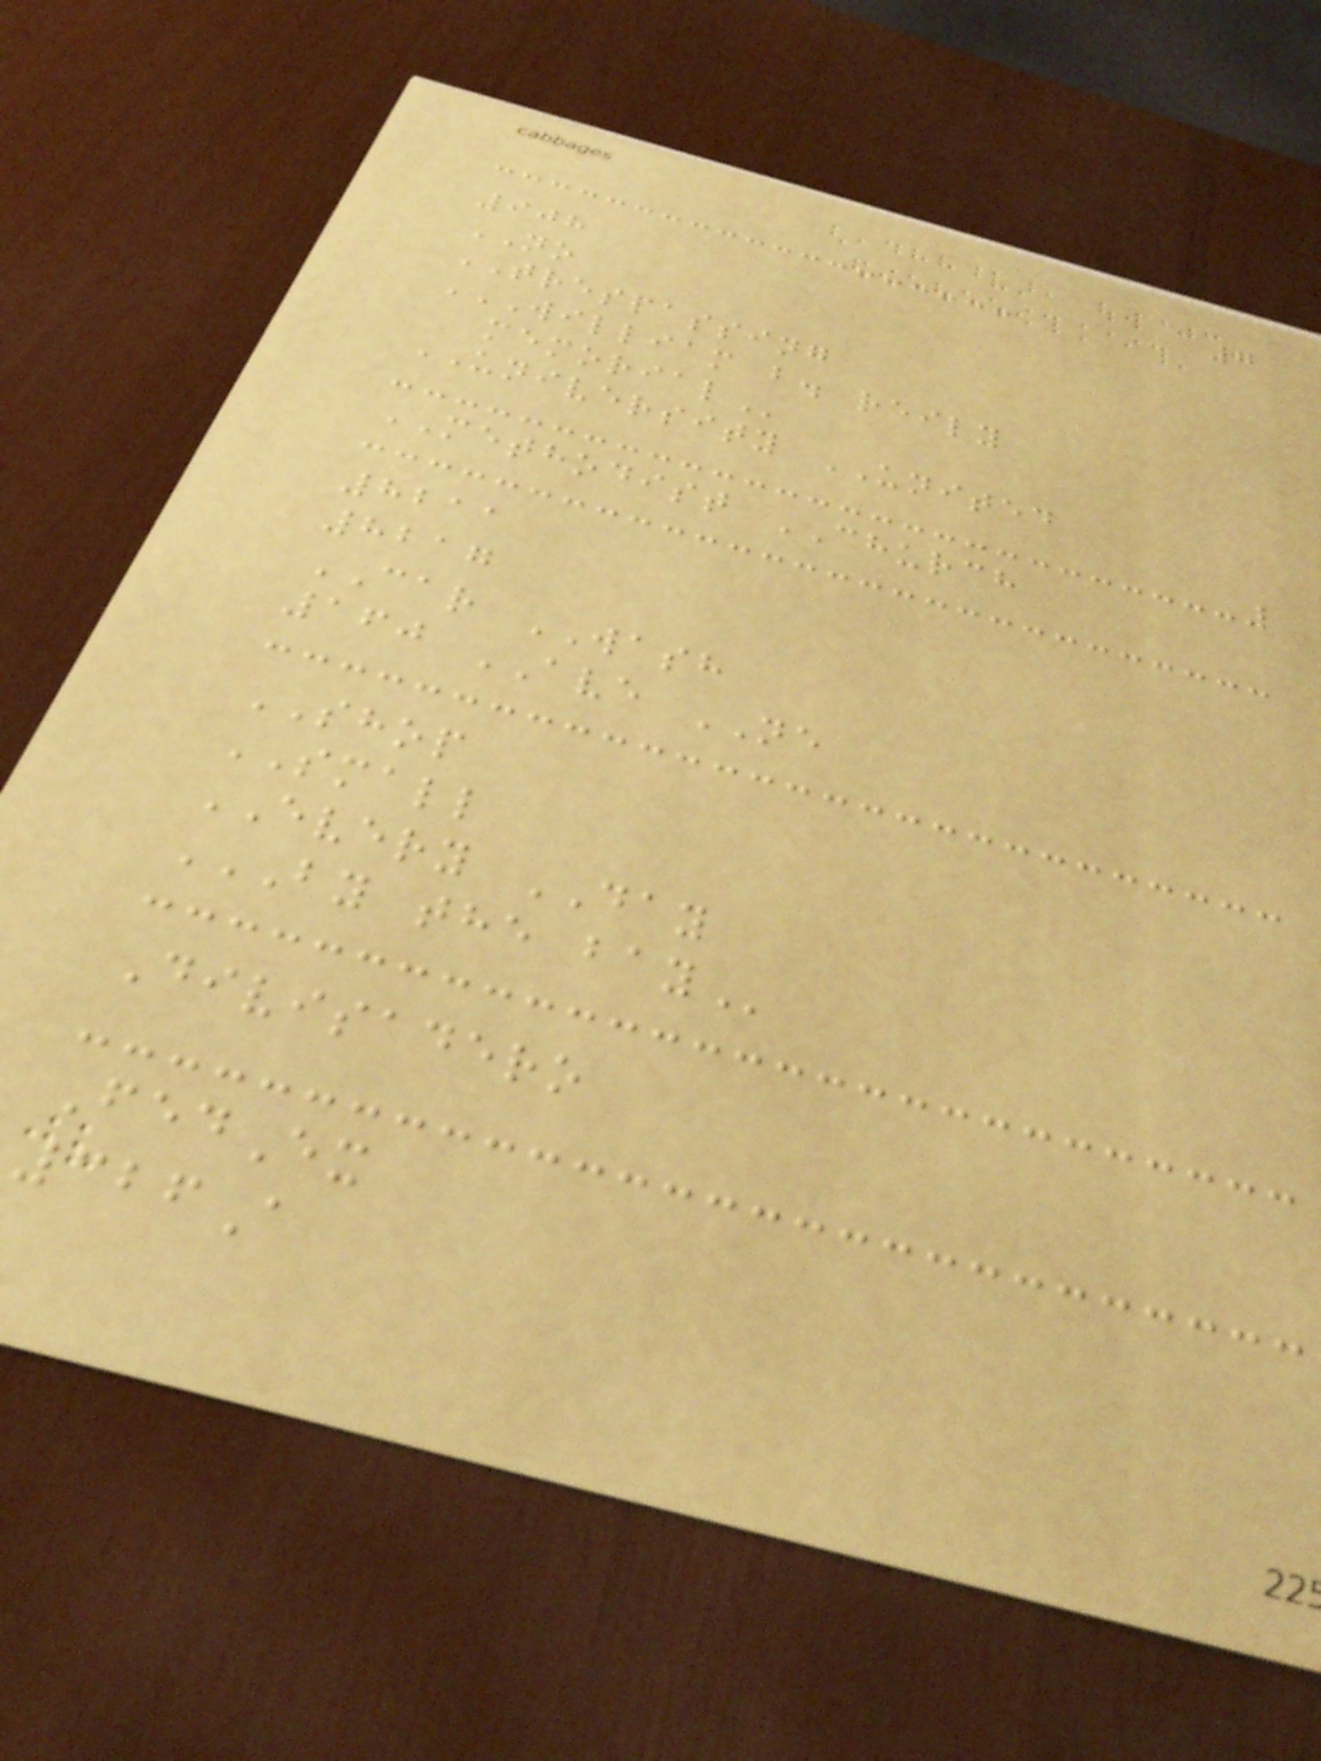7
908
NO
TRESPASSING
WILLIAM B. REILY
UNIVERSITY UNITED
METHODIST CHURCH
8211
8217
CAR WASH
160 AVE NE
SHOP
SMALL
EVERY DAY
BY THE BAY
Divisadero
FedEx
326A
